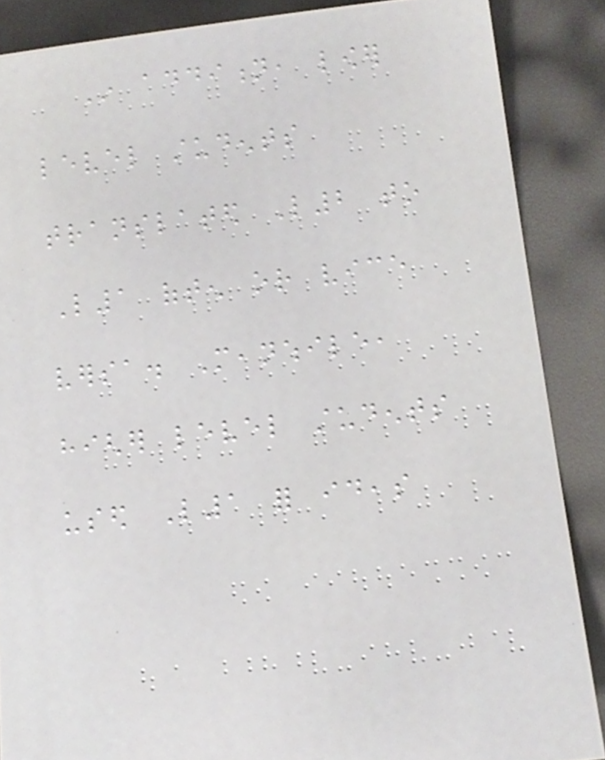In addition, lower
level students
translated L2 to
L1 often or vice
versa. Meanwhile,
higher level students
used L1 for ideas
